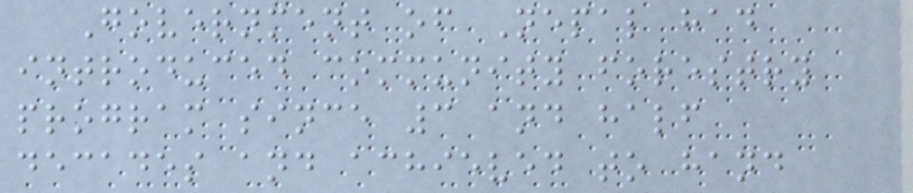Government of Nepal had
introduced community forestry
program since 3 and half
decades and achieved to hand
